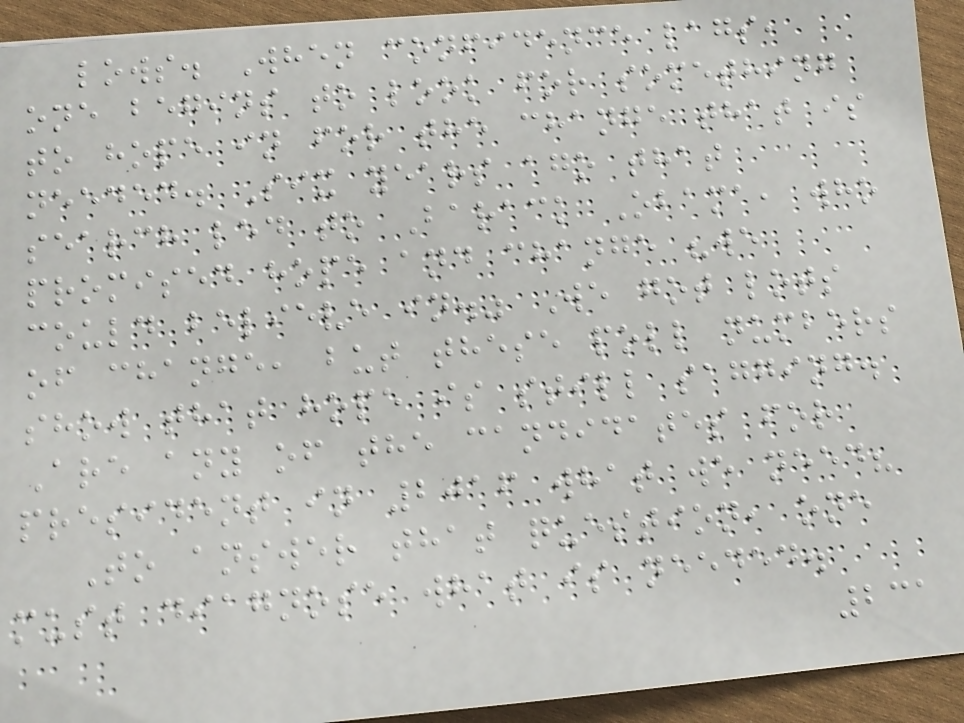lows. When confidence lags,
one begins to look for something
to hope in for the change that is
needed. Six years ago that
search led to Barack Obama, who
promised hope and change "we
could believe in." We got lots
of change, but these poll numbers
show that hope is still sagging.
Are any of the candidates for
president in 2016 what we need?
To answer that question, one
must diagnose what is needed.
231
